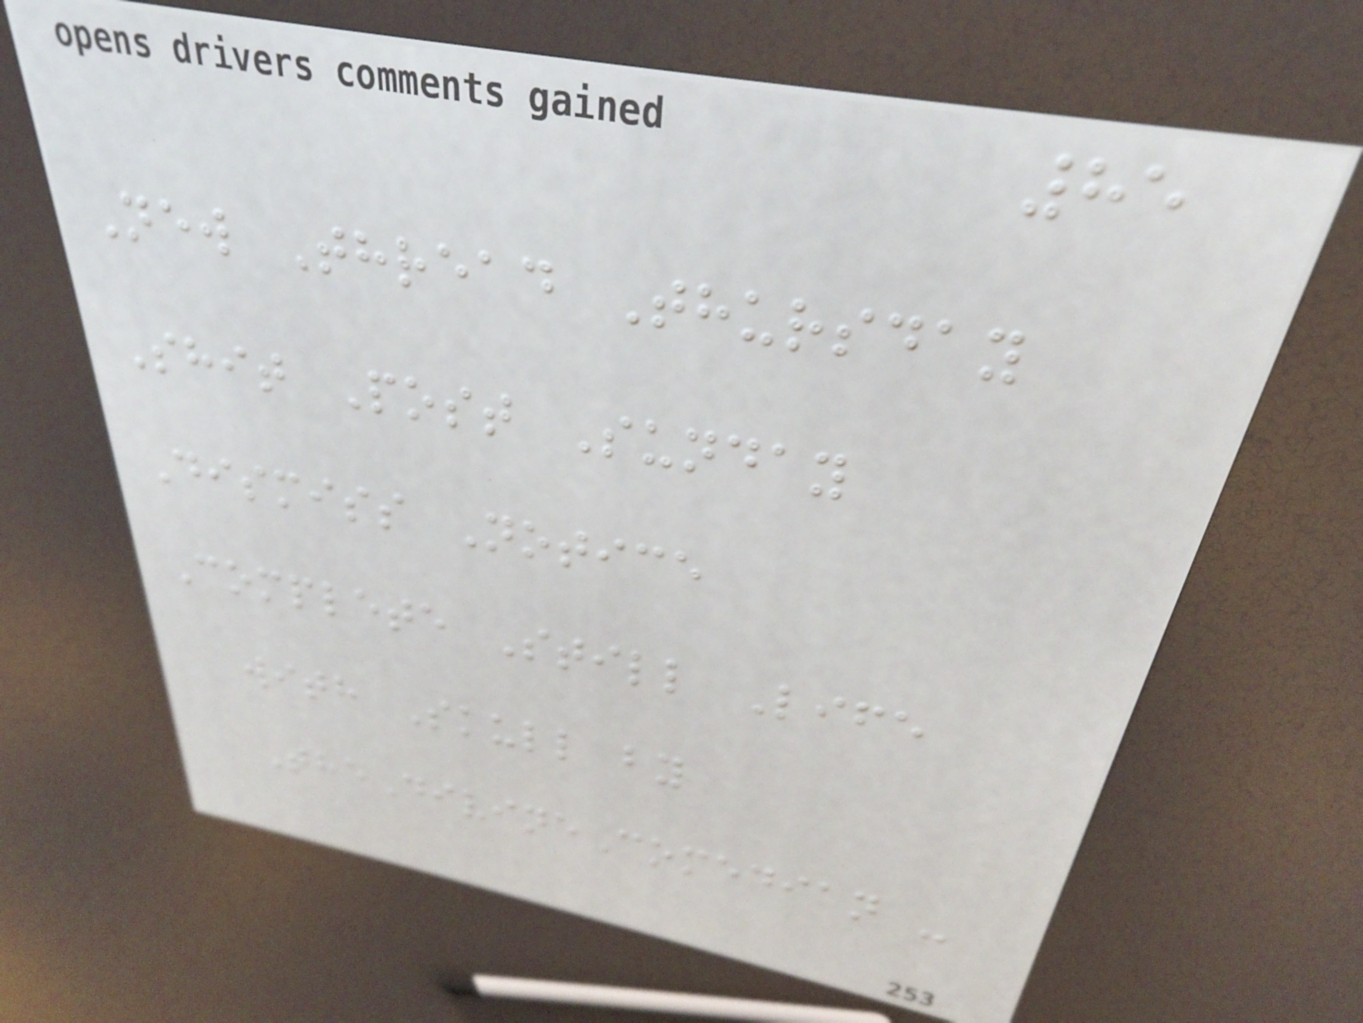85
New Thread Thursday
Shit Post Sunday
Dismiss Notice
Complete Still Life
with Skull by
TheDivineComedian -
